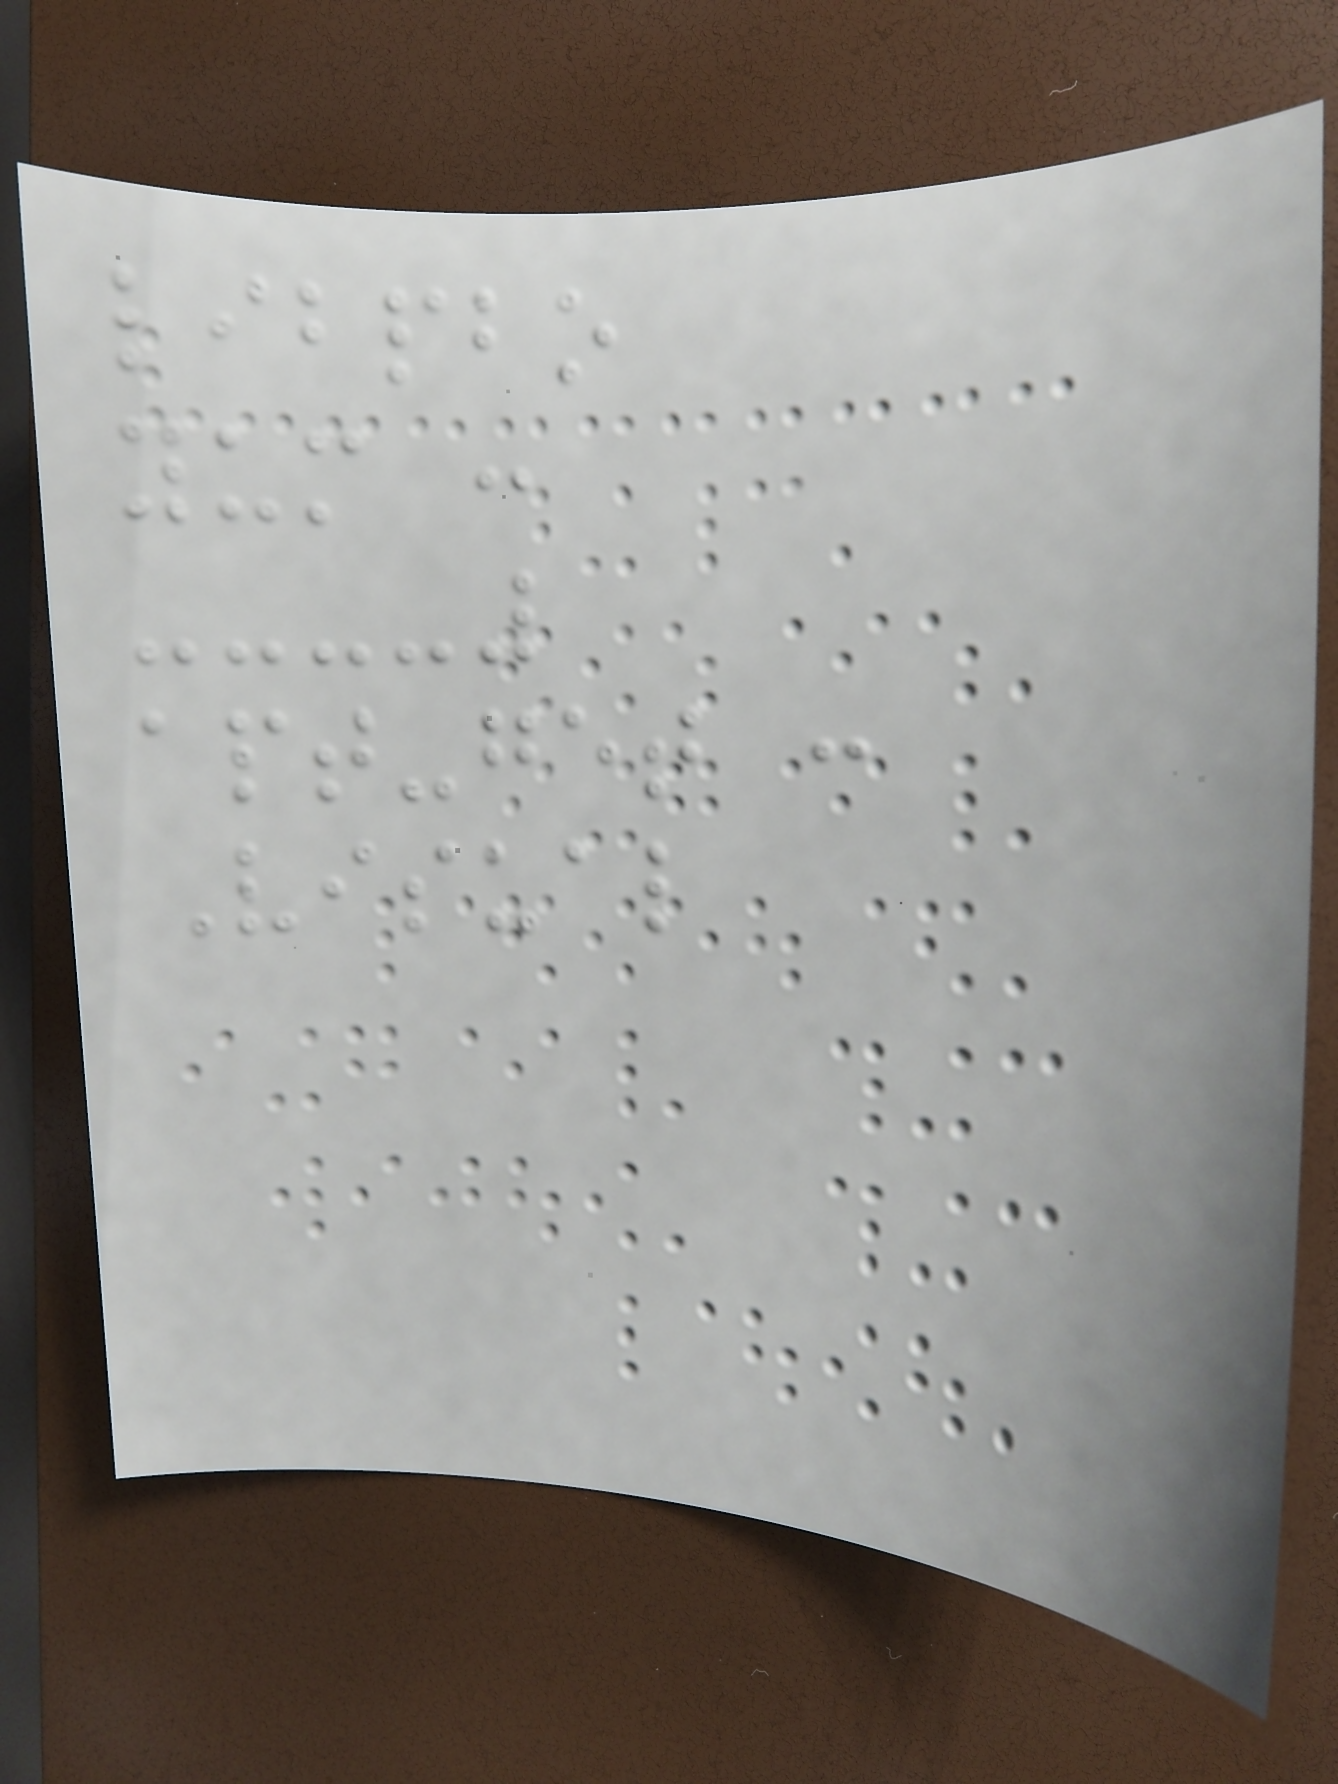libpbo
yum :
apt-get :
Visual
